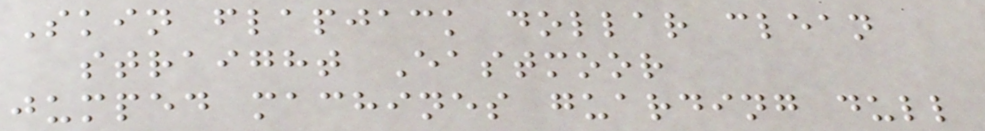Skin flapjack dollar clean
straight Eastmoor
jumped machines guarding dull
